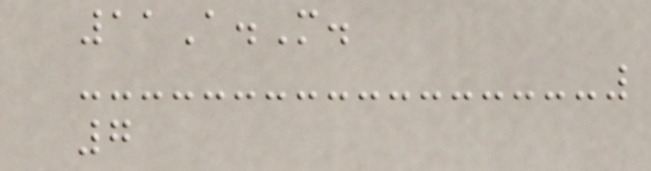11A.M.
7
